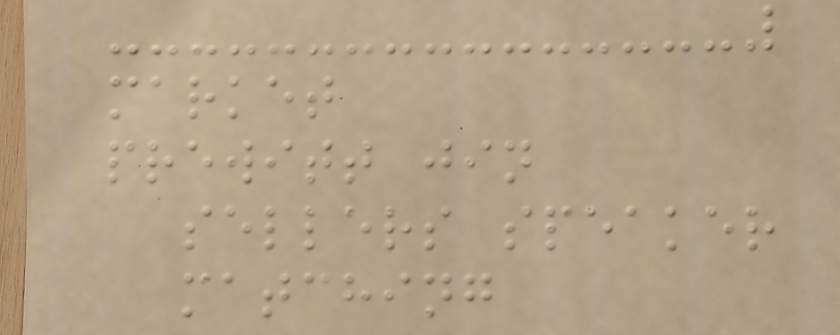market
prewitt jin
sellers speaker
matching
